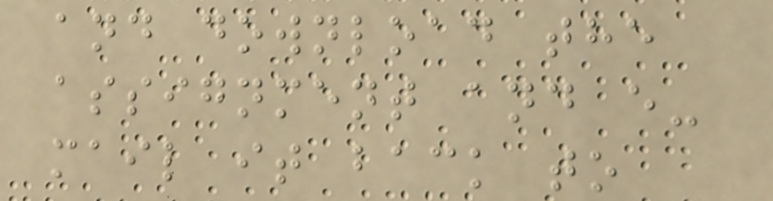and download the
assignment and e-
mail it back to
